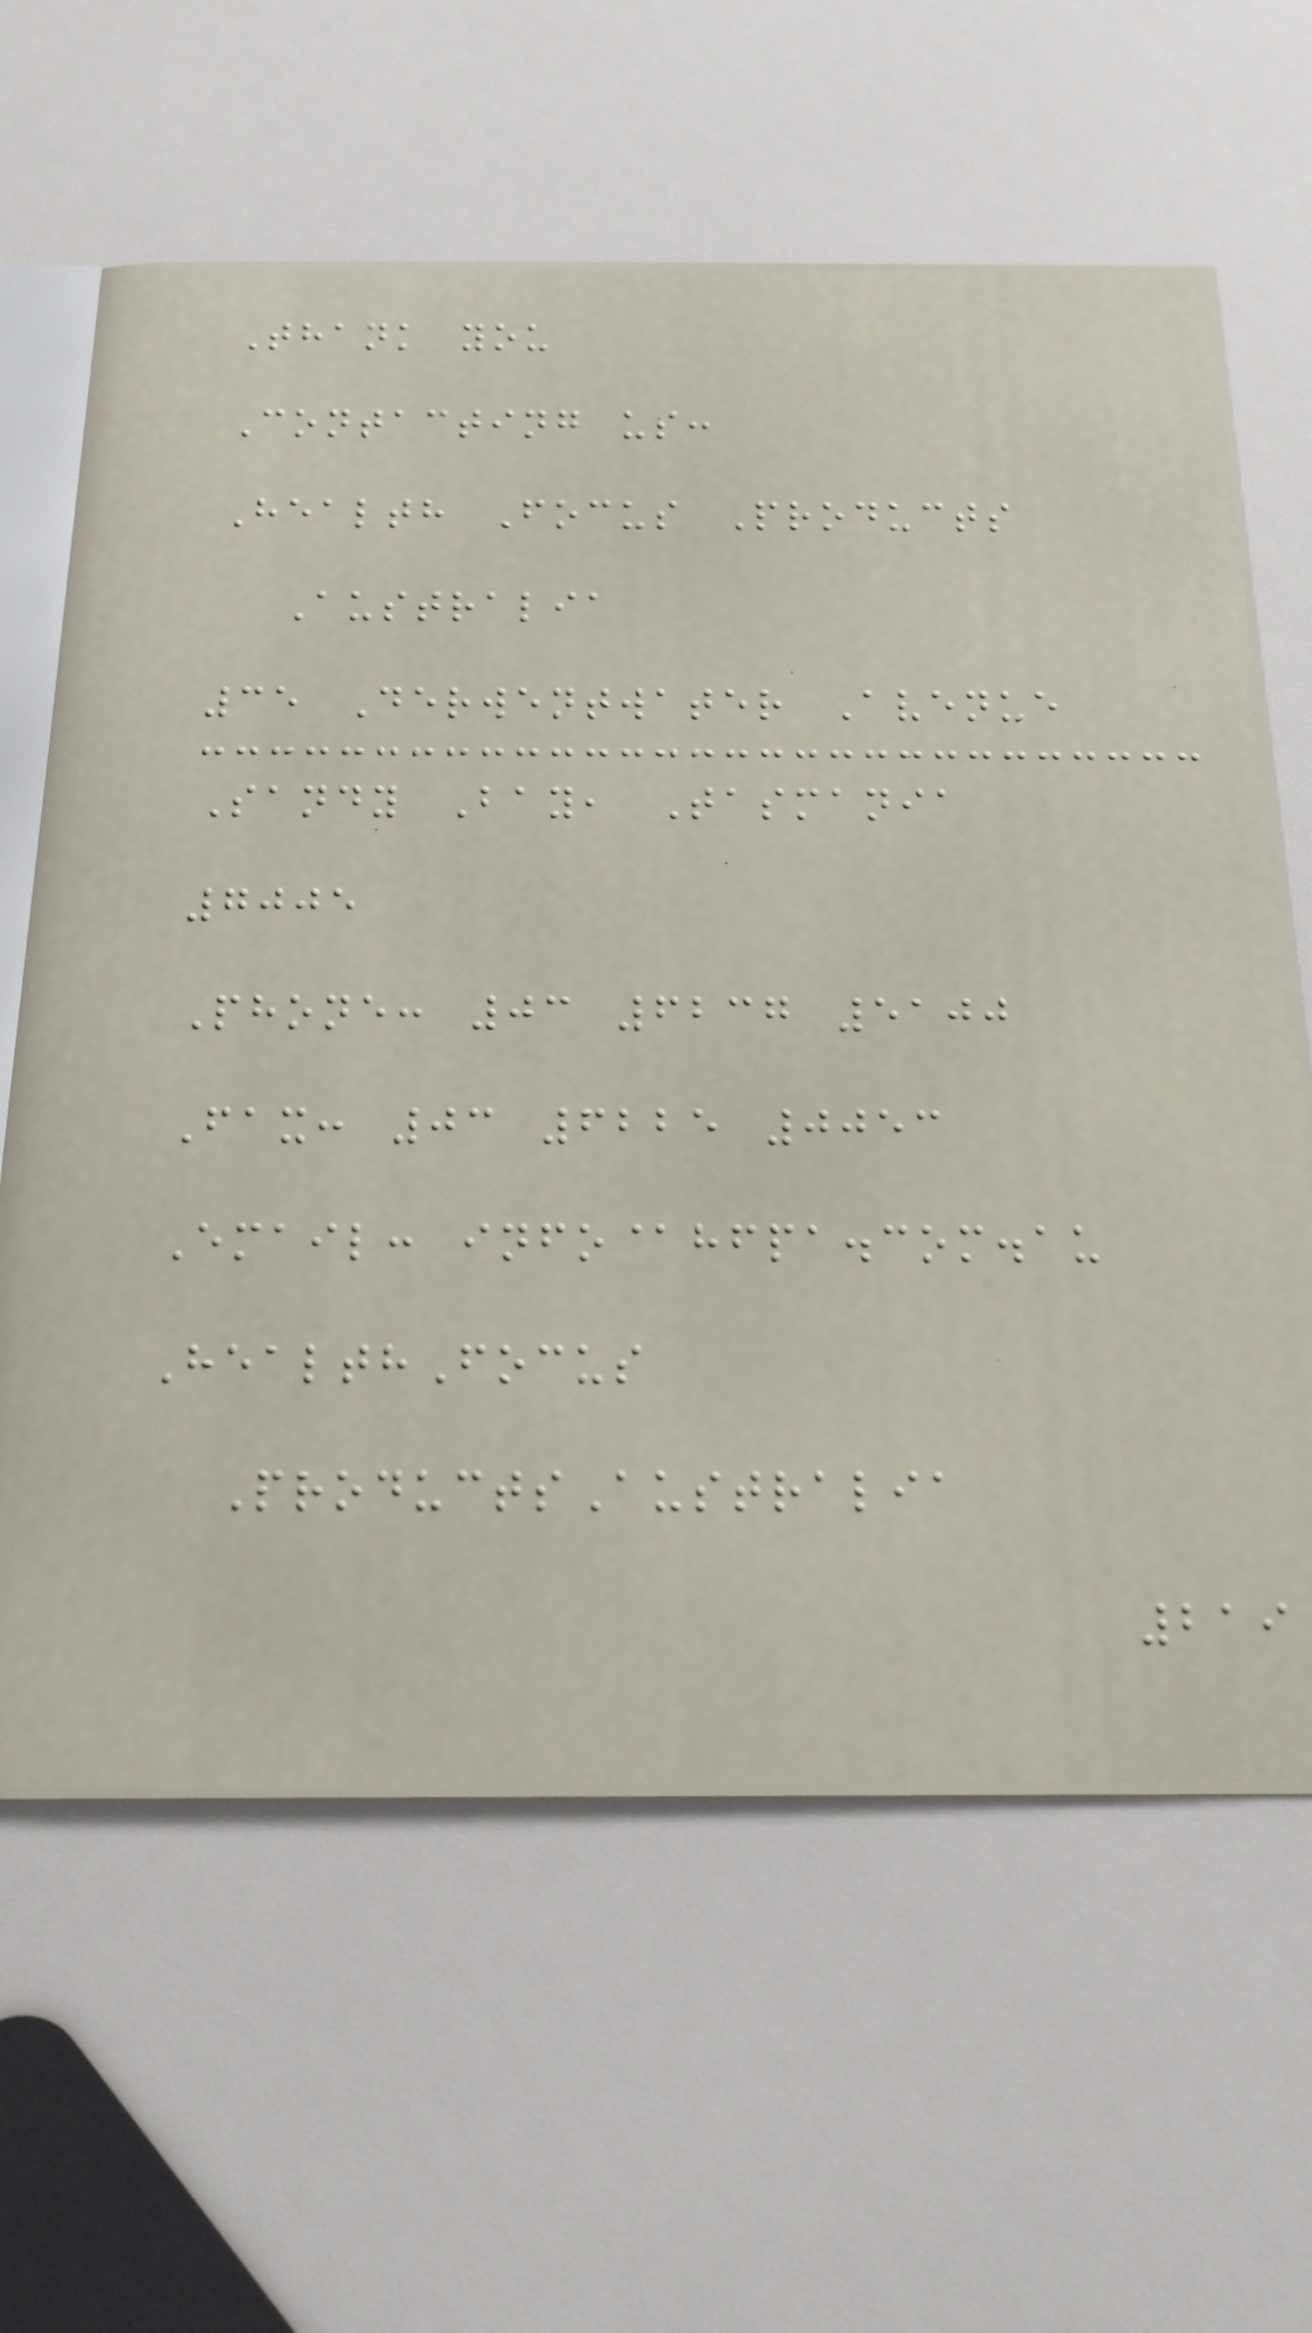Thank you
Contacting us:
Health Focus Products
Australia
35 Derwentwater Avenue
Sandy Bay, Tasmania
7005
Phone: 03 6237 5100
Fax: 03 6225 0053
Email: info@hfpa.com.au
HealthFocus
ProductsAustralia
219
